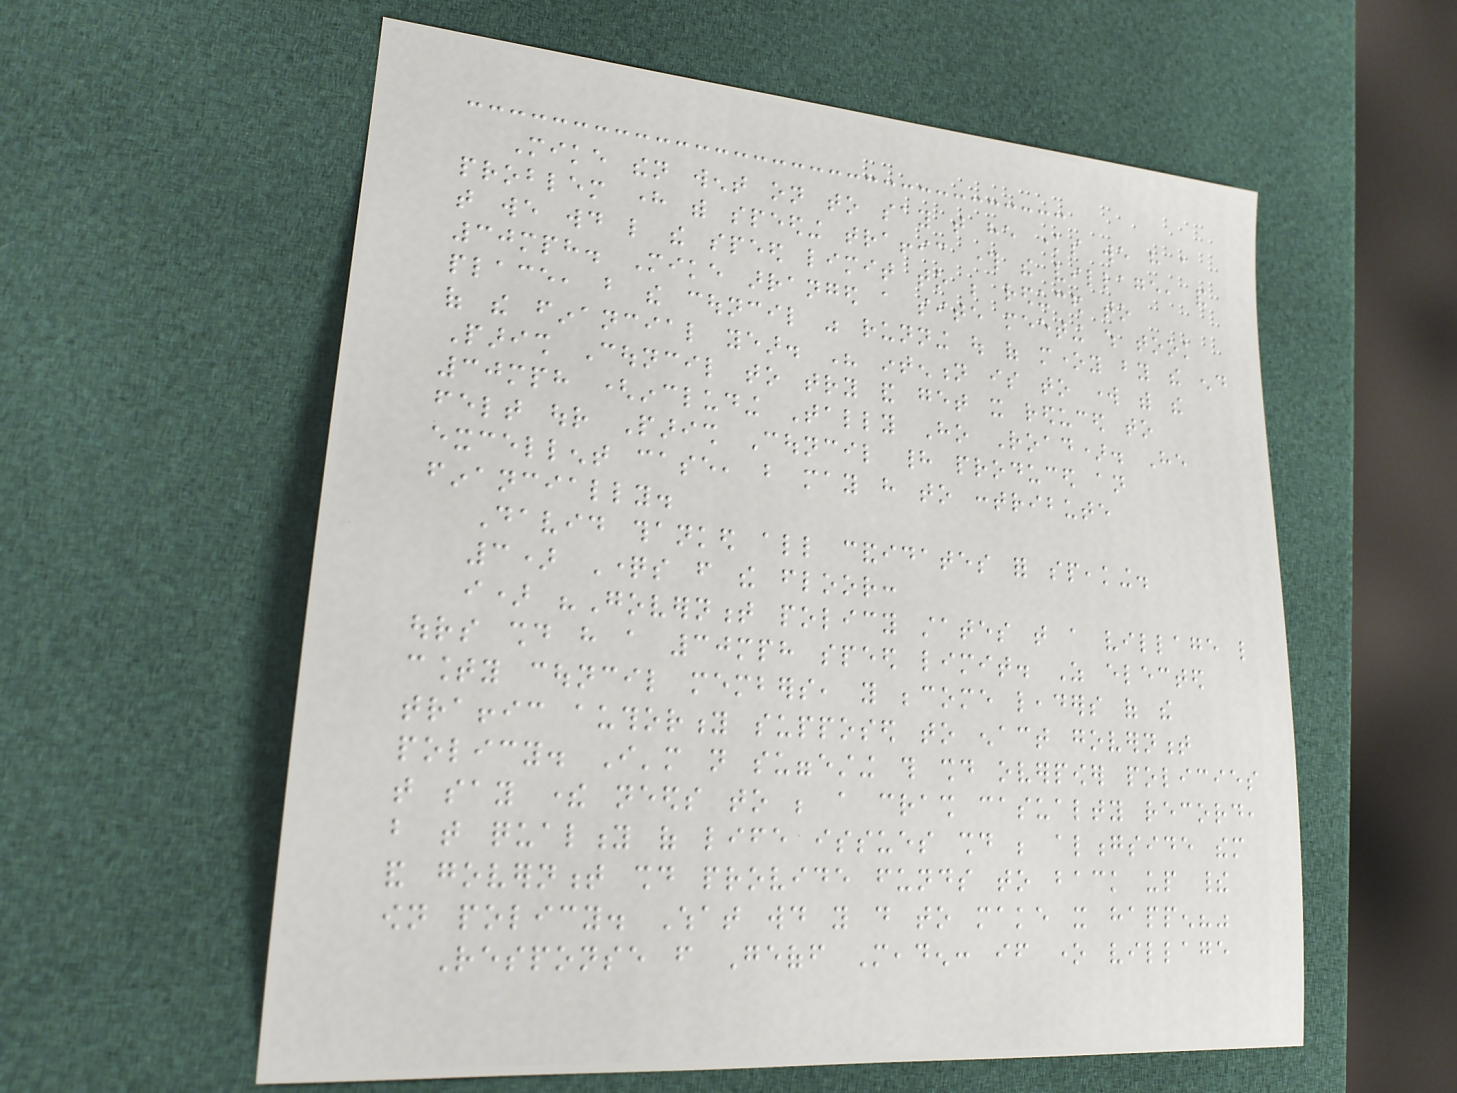Mike then went on to say that he knows we have a
problem here with speeding traffic through the village, and
that we would like the speed limit to be reduced to
30mph. Mike arranged a site meeting which took
place, but the council was running out of money by the end
of the financial year. His intention is to work with the
Parish Council to try and get it reduced to
30mph (including Tally Ho Road). He
felt our Parish Council had produced an
excellent case, but may have to contribute
financially.
David thanked all candidates for speaking.
3) Questions from the floor:
i) "Government policy states that a village like
ours should have a 30mph speed limit. As elected
county council members, you become leaders of the
traffic authority supposed to enact government
policy. I'm not suggesting this should overpower policies
that say there needs to be a crash casualty record,
but that quality of life issues should be alongside them
and government should provide funds to back up their
own policy. What would you do to make it happen?"
Response from Geoff Meaden: if one village
